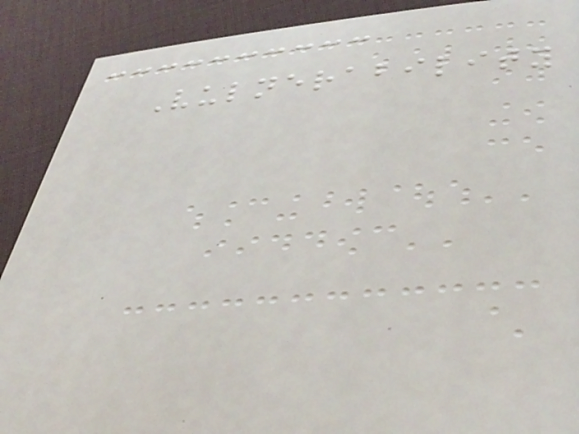Vulnerability
